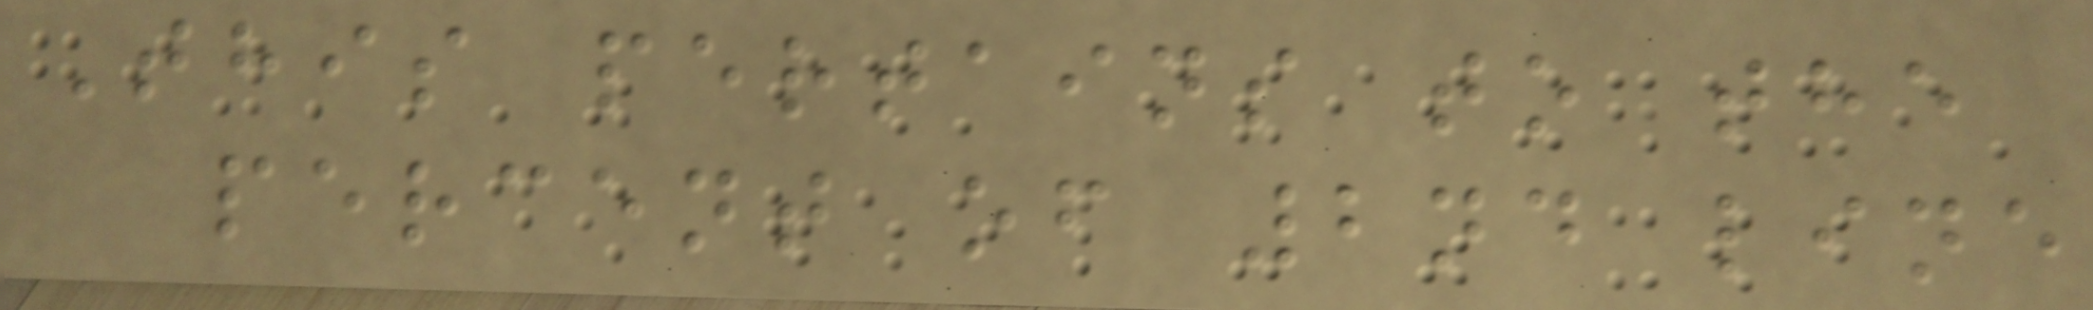This pertains to the
percent of 2nd line
